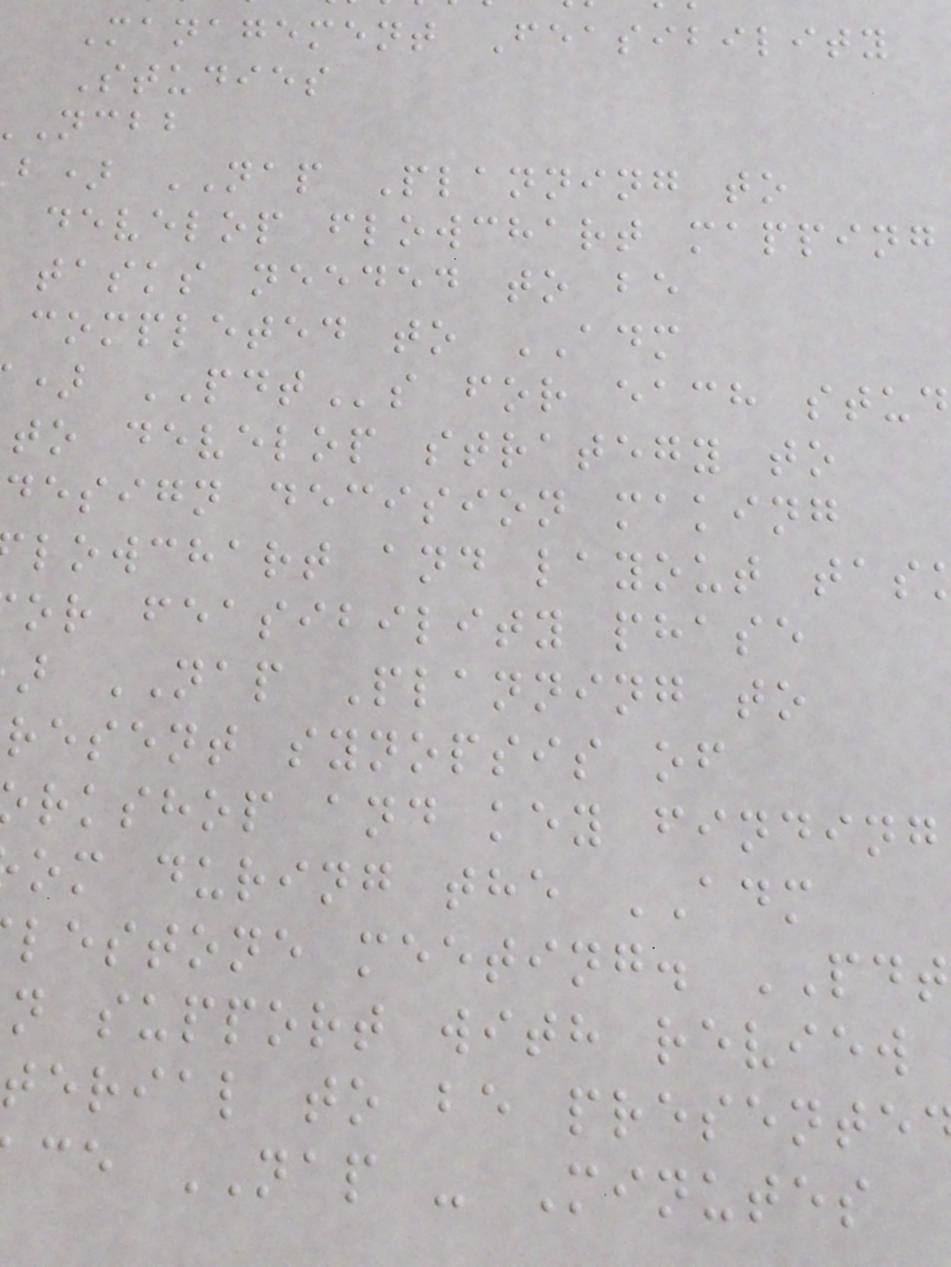Management Feasibility
Studies
ncbb
b) NAP Planning to
develop flowchart mapping
tasks needed to be
completed to ADM
) PDTs for each stud
to develop strategy to
design decision making
lowchart and layout tas
or feasibility phase
NAP Planning to
resent synopsis of
rkshop and key finding
om during the ADM
lestone meeting. PDT
n support with review
terial to be presente
ce NAP - Minutes
